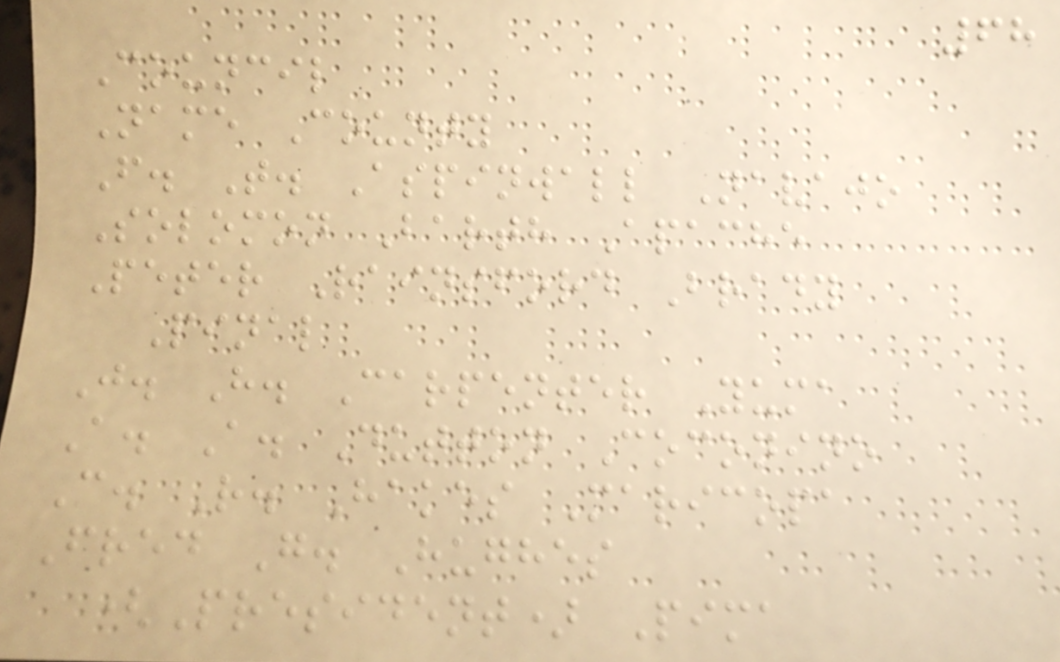68
Council
Name County
F. T. Aspinwall Navajo
Solomon Barth Apache
Peter Rainsford Brady
Pinal
J. H. Carpenter Yuma
A. A. Dutton Coconino
C. R. Hakes Maricopa
Fred G. Hughes
(President) Pima
